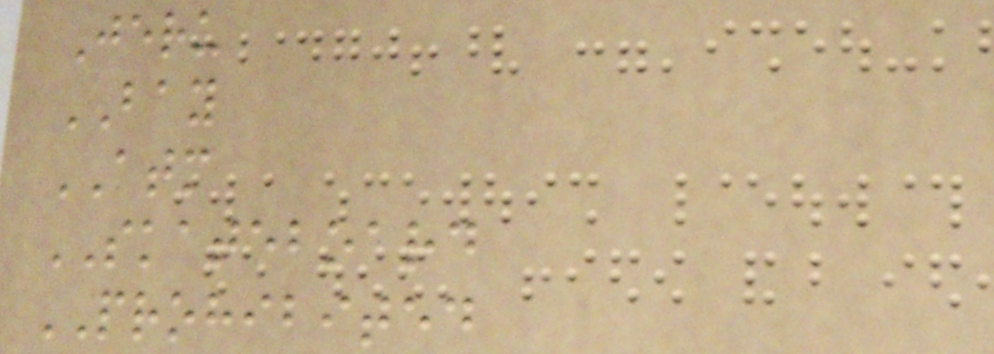Jeru
BAY
ATM
SKATEBOARD
PROHIBITED
